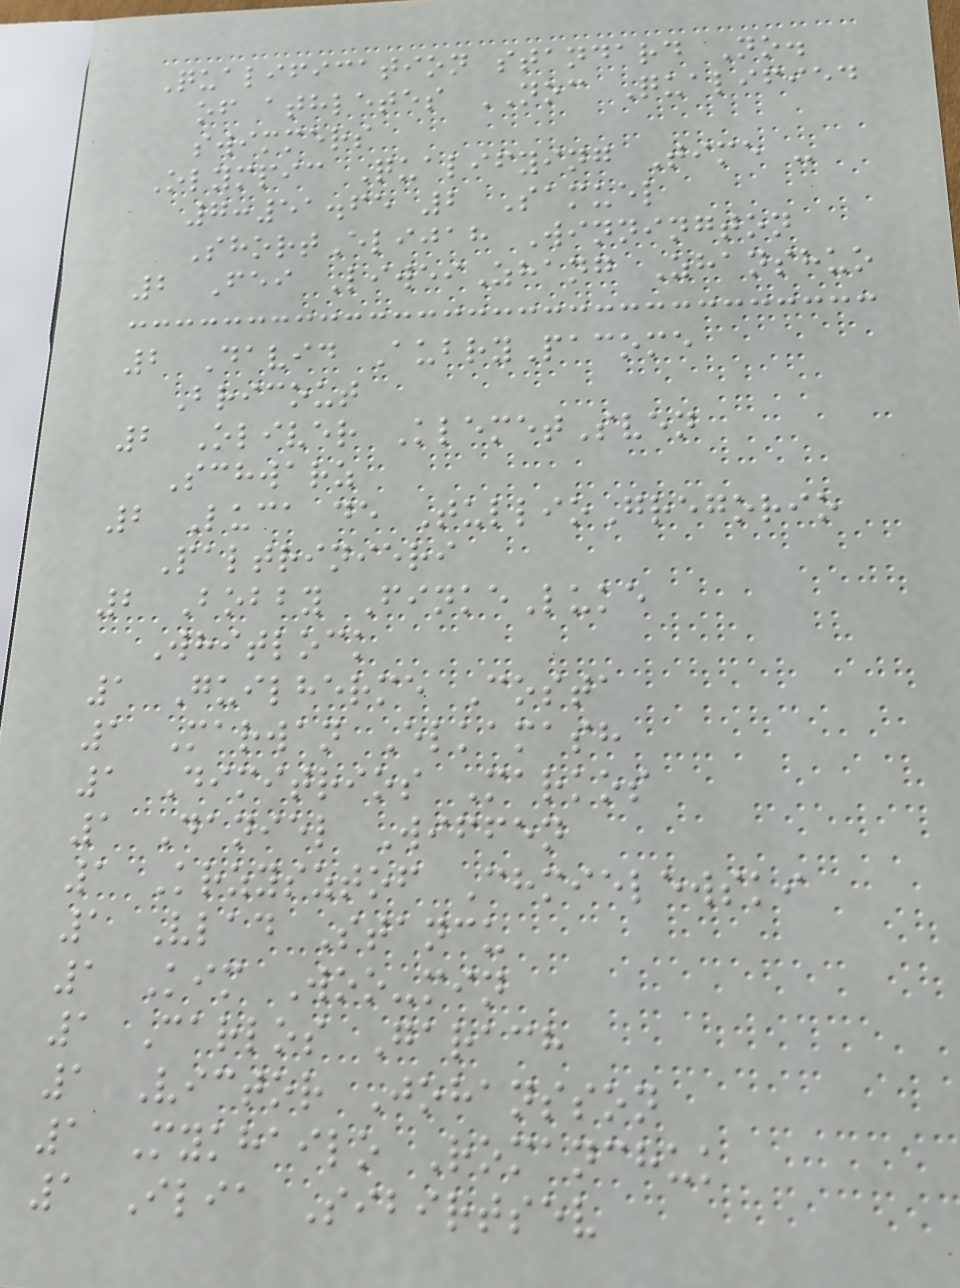Qualification standard No.
of athletes NOC Qualified
swimmers
Olympic Qualifying Time -
7:51.65 2 Samuel
ShortElijah Winnington
2 Fei LiweiZhang Zhanshuo
2 David AubryPacome
Bricout
2 Oliver KlemetSven
Schwarz
2 Luca de TullioGregorio
Paltrinieri
2 Bobby FinkeLuke
Whitlock
1 Guilherme Costa
1 Marwan Elkamash
1 Dimitrios Markos
1 Daniel Wiffen
1 Krzysztof Chmielewski
1 Vlad Stancu
1 Kim Woo-min
1 Carlos Garach
1 Victor Johansson
1 Mykhailo Romanchuk
1 Ilia Sibirtsev
